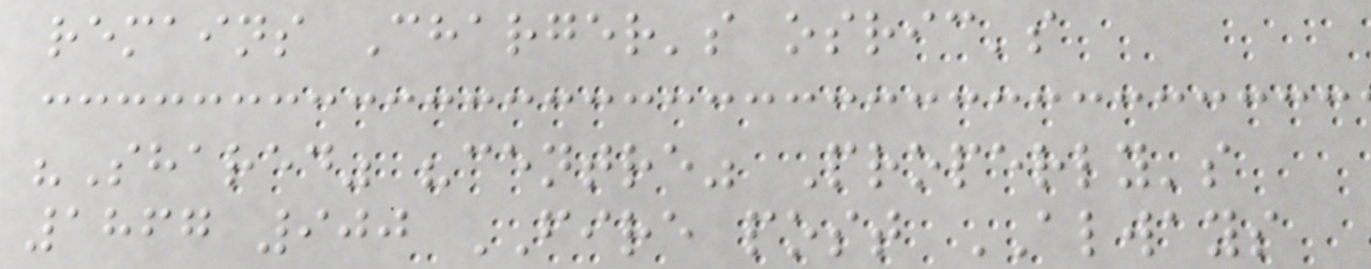remains Charger's osric's
"Shared" "centre" Properly's
1867 900 FIRE post ALWAYS
